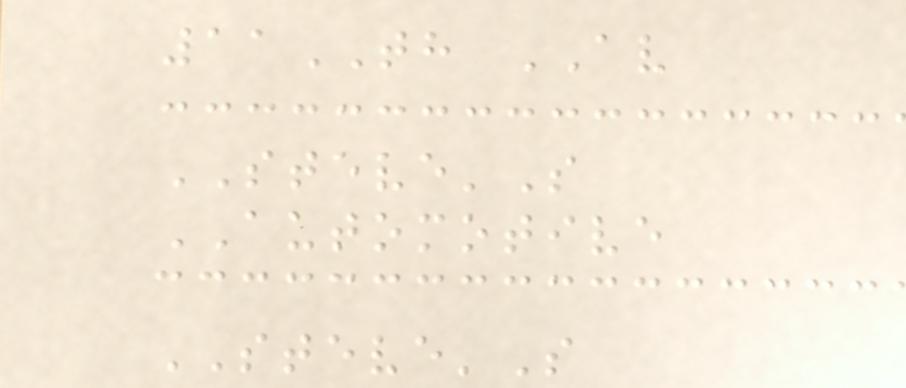11TH AV
STEVE'S
AUTOMOTIVE
STEVE'S
